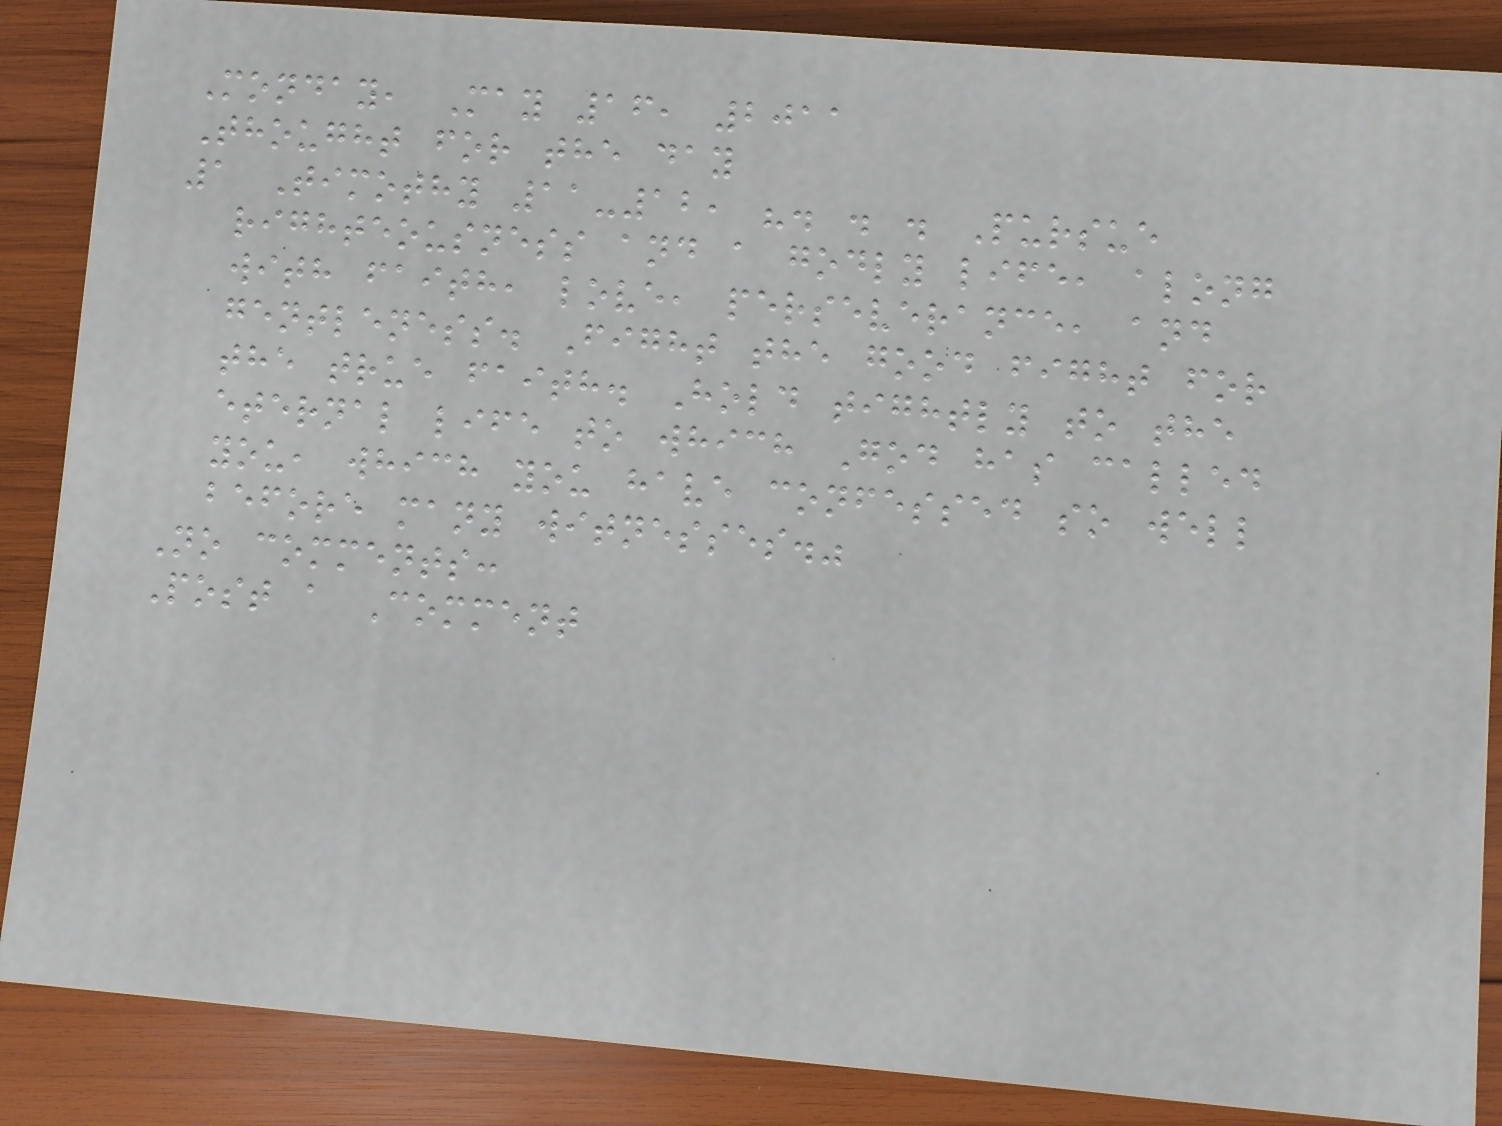Monday, May 16, 2011
Thought for the day
1 Timothy 11-12, ". . . Pursue
righteousness and a godly life, along
with faith, love, perseverance, and
gentleness. Fight the good fight for
the true faith. Hold tightly to the
eternal life to which God has called
you, which you have confessed so well
before many witnesses."
No comments:
Post a Comment
